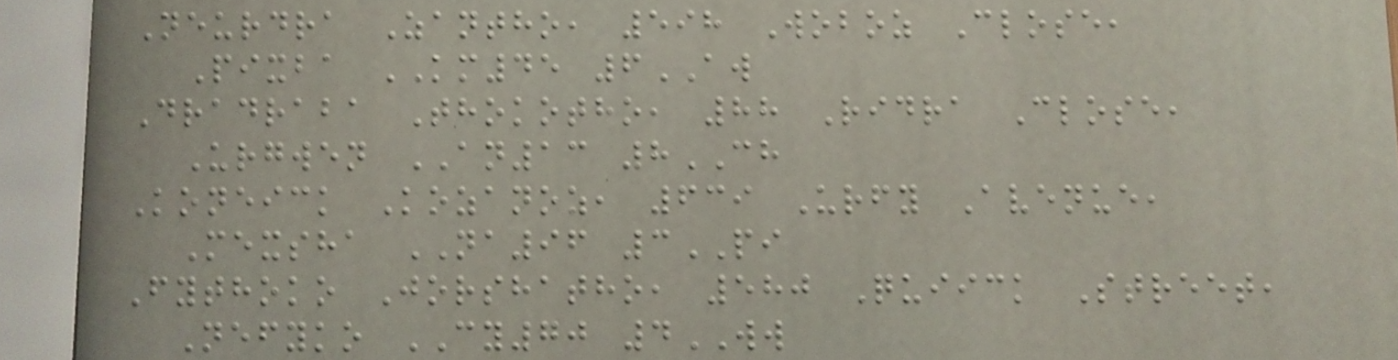Neurdra Zantho, 598 Woboz Close,
Pixba KM45 6AW
Dradraba Thokotho, 88 Ridra Close,
Urgwen AN13 8CH
Koneick Kozanoz, 639 Urfy Avenue,
Mexsha NA96 3PI
Fythoko Jorshatho, 580 Quiick Street,
Nefyko CY70 4WW
